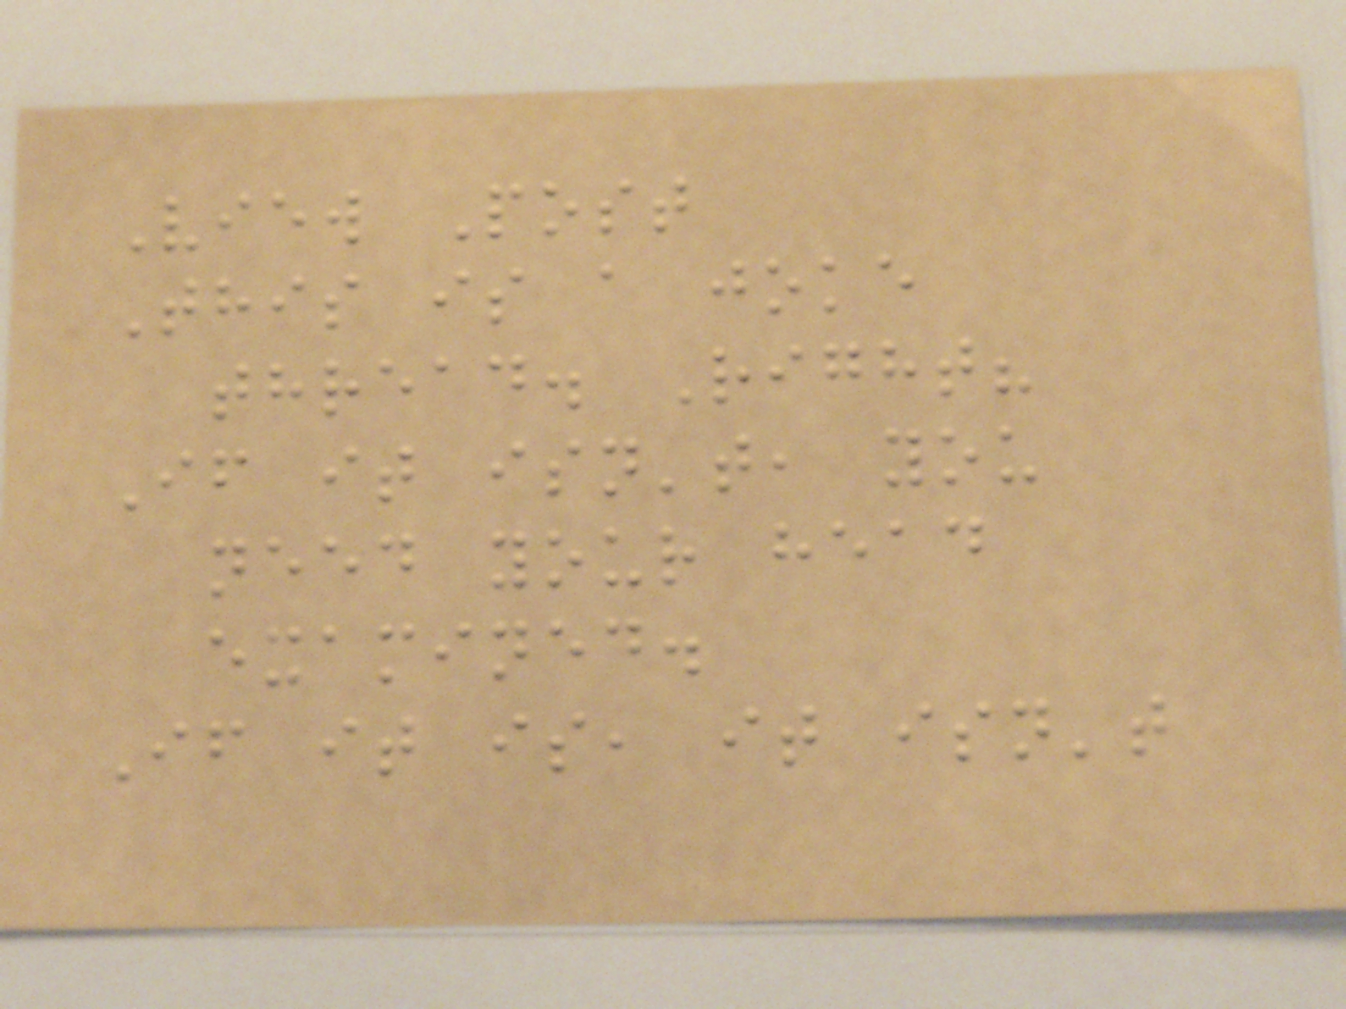View Post
This is a joke
thread. Right?
If it isn't, you
need your head
examined.
If it is, it isn't
